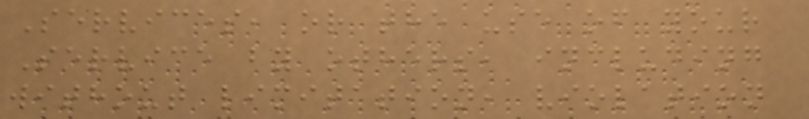Services, or the use of your
Service by others, including
without limitation, violation
